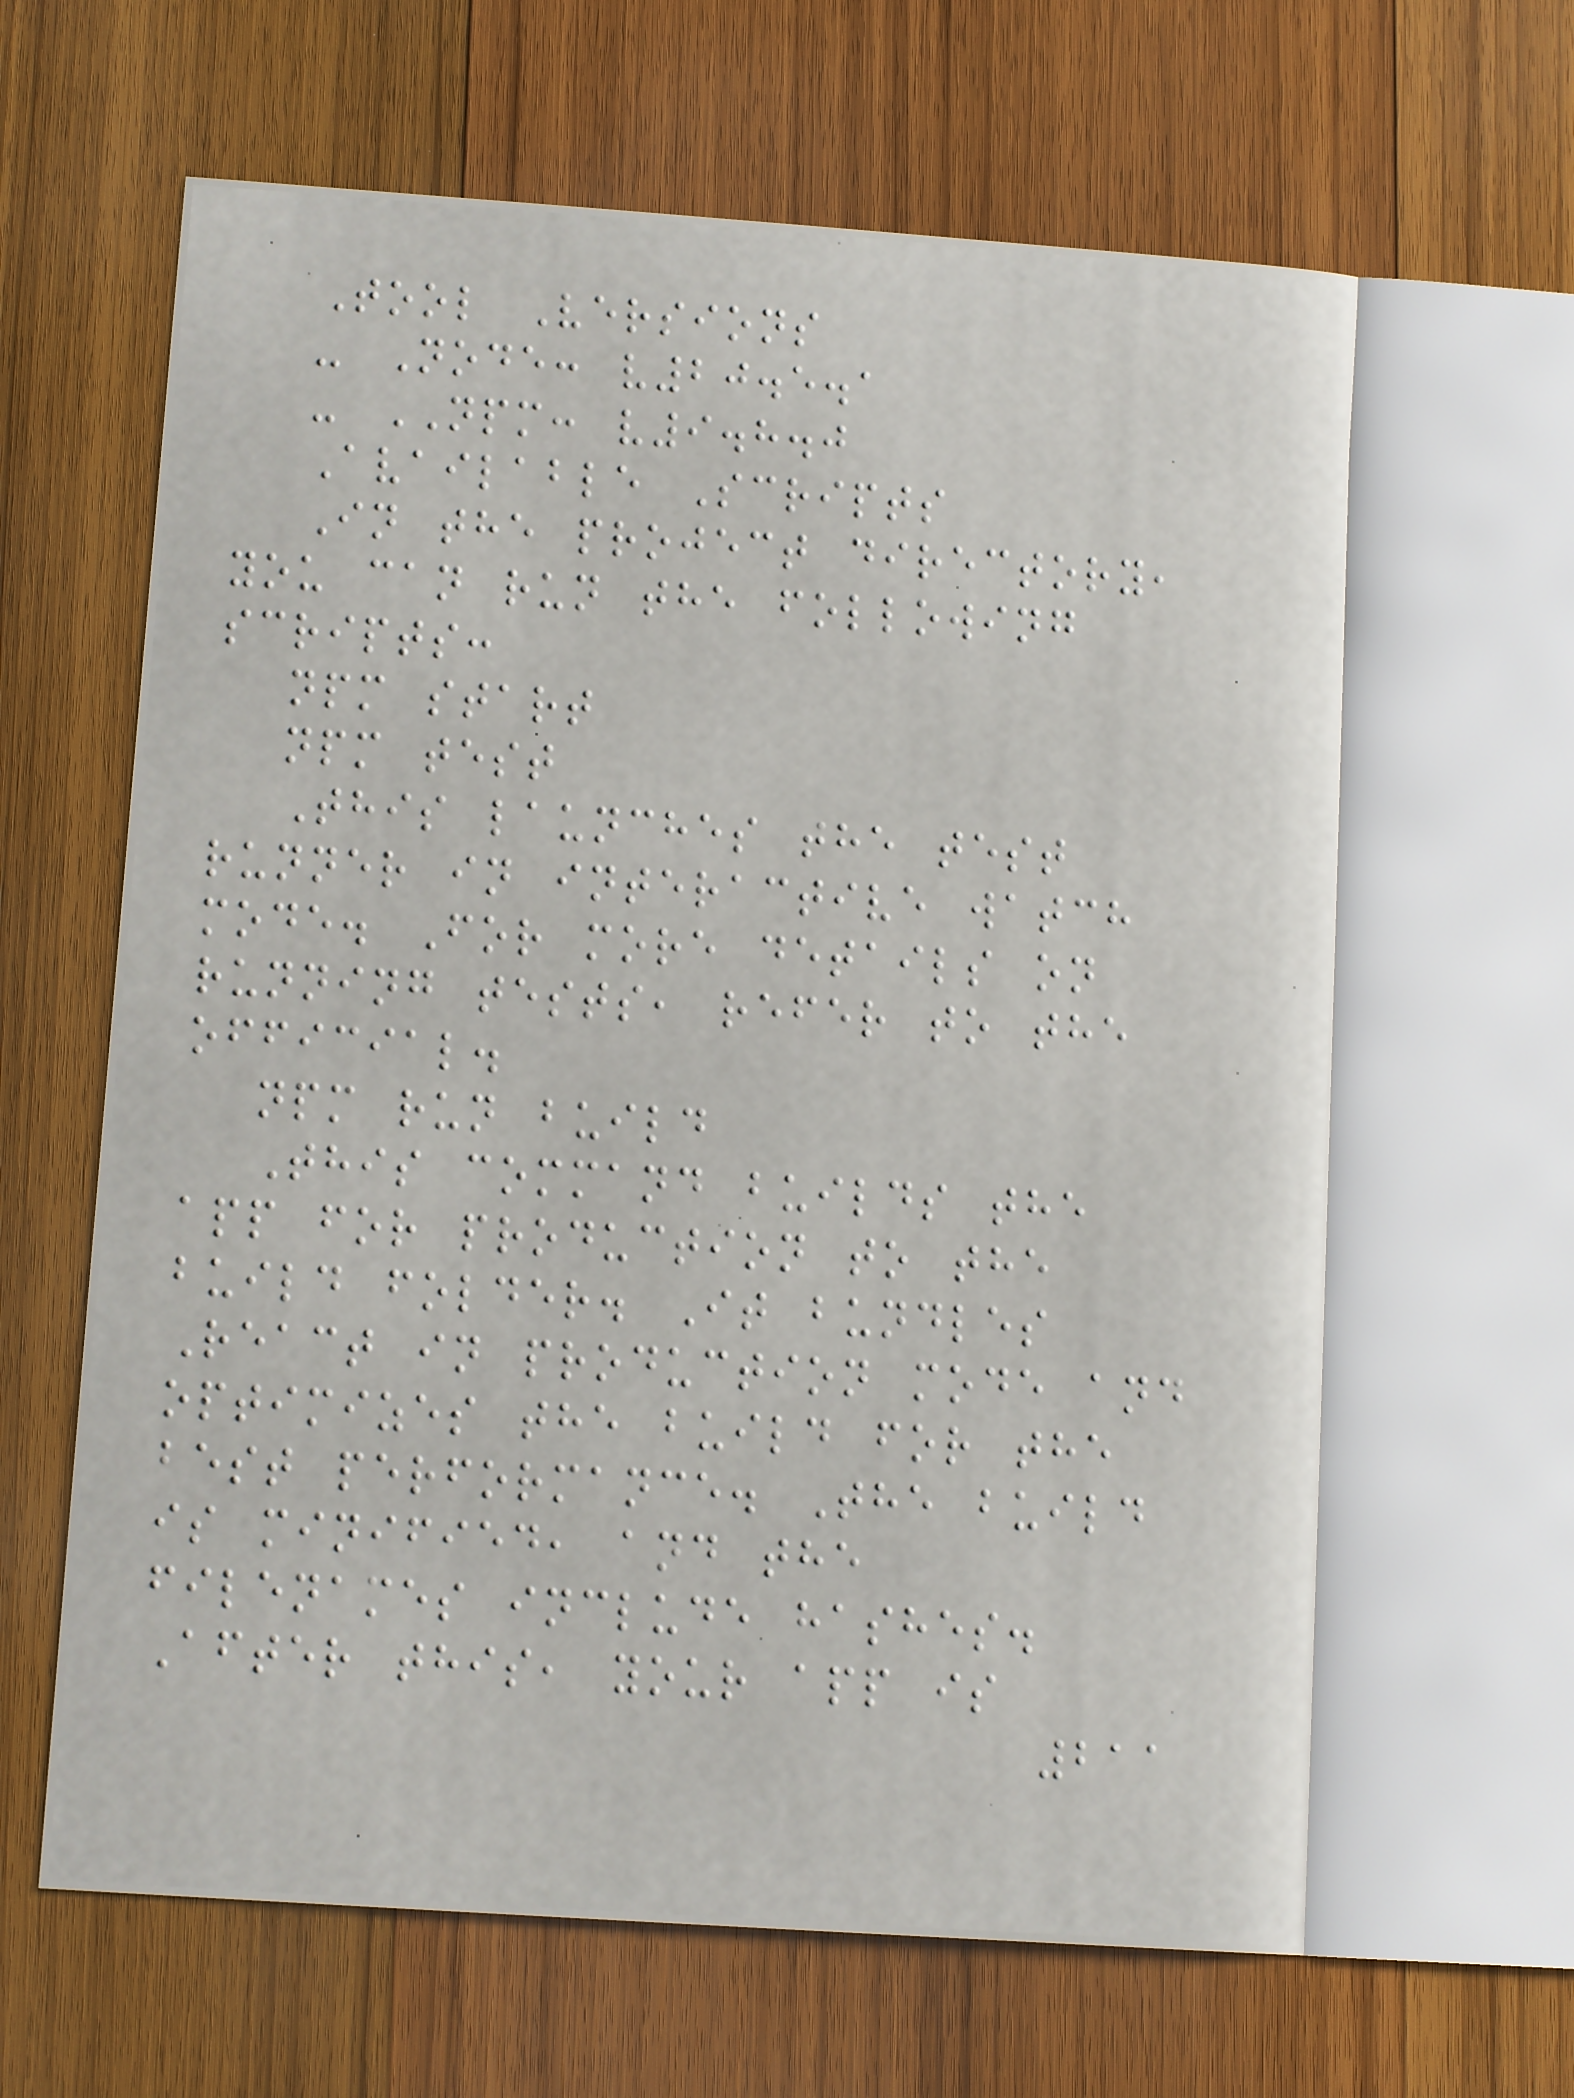Tool Versions
- Node: v20.5.1
- NPM: v9.8.0
Available Scripts
In the project directory,
you can run the following
scripts:
npm start
npm test
This launches the test
runner in interactive watch
mode. For more details on
running tests, refer to the
official.
npm run build
This command builds the
app for production to the
build folder. It bundles
React in production mode and
optimizes the build for the
best performance. The build
is minified, and the
filenames include hashes.
After this, your app is
211
